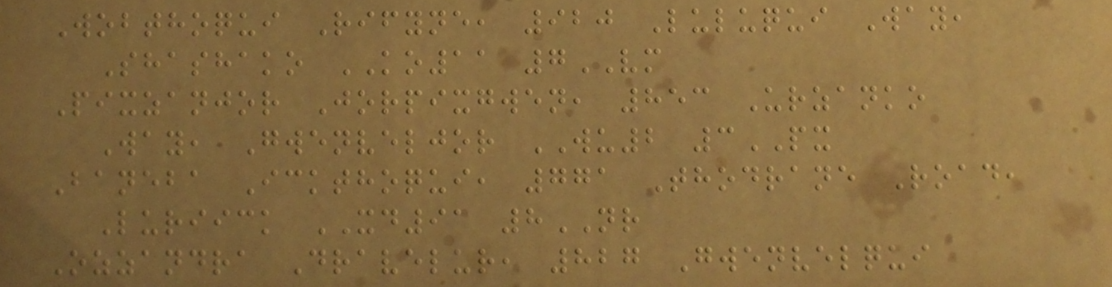Wobthoqui Rifyne, 920 Luluqui Way,
Shashako KO11 7VM
Pixzanjor Jorpixgwen, 853 Urzanko
Way, Gwenveljor WU2 3PX
Baneba Ickthoqui, 771 Thodrane Road,
Luriick XD91 8NR
Ozzandra Dravelur, 827 Gwenvelqui
